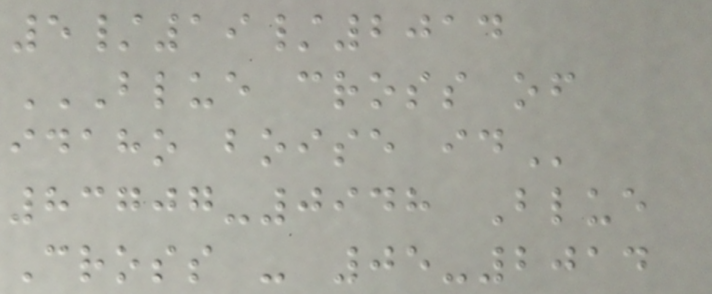5/19/2014
BLUE CROSS OF
IDAHO BOISE ID
83707-0948 Blue
Cross - 05-2014
